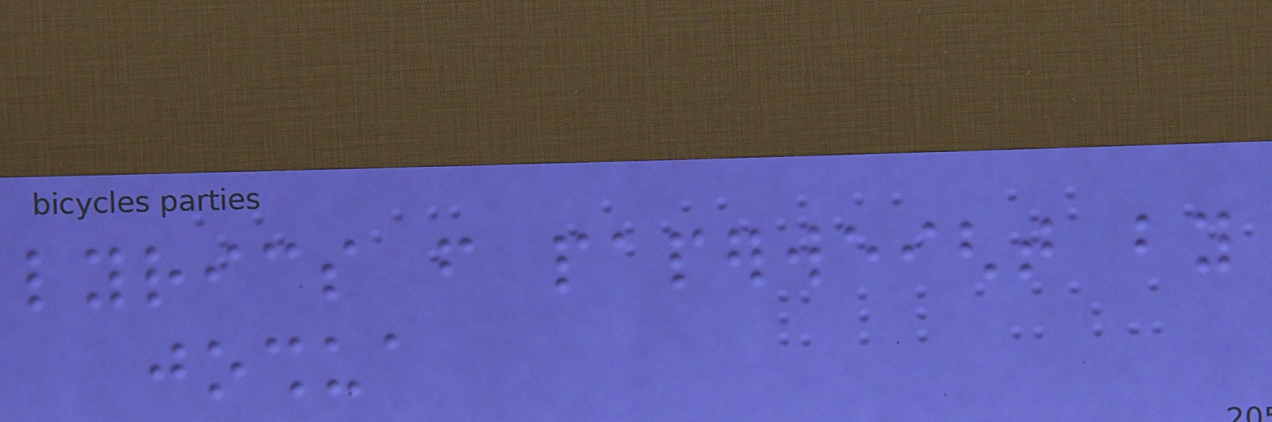lyrics from paperweight by
joshua
